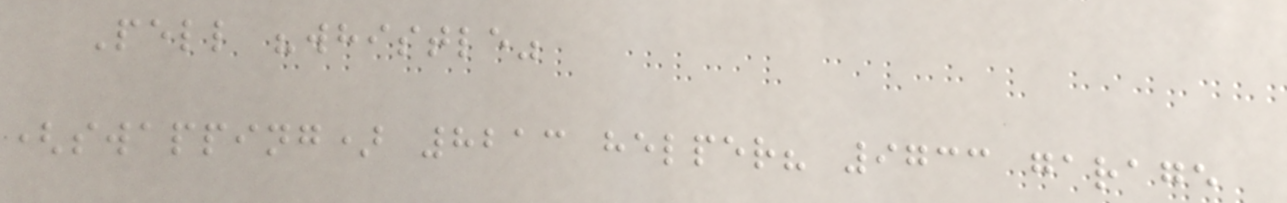Pell "whistle"
(swapping) 8213 helper? 9733 garage
